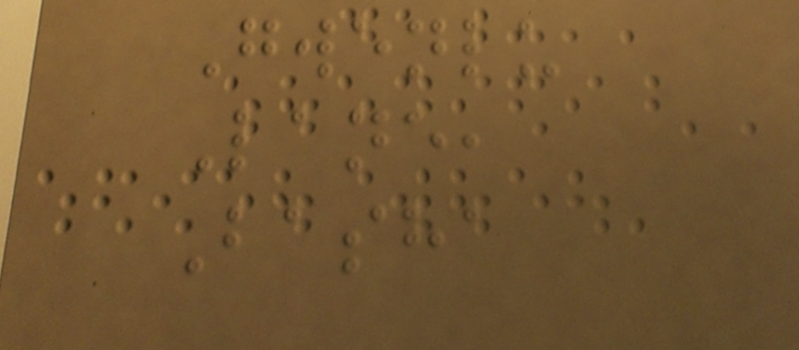Gwenlu
Lane,
Basha
